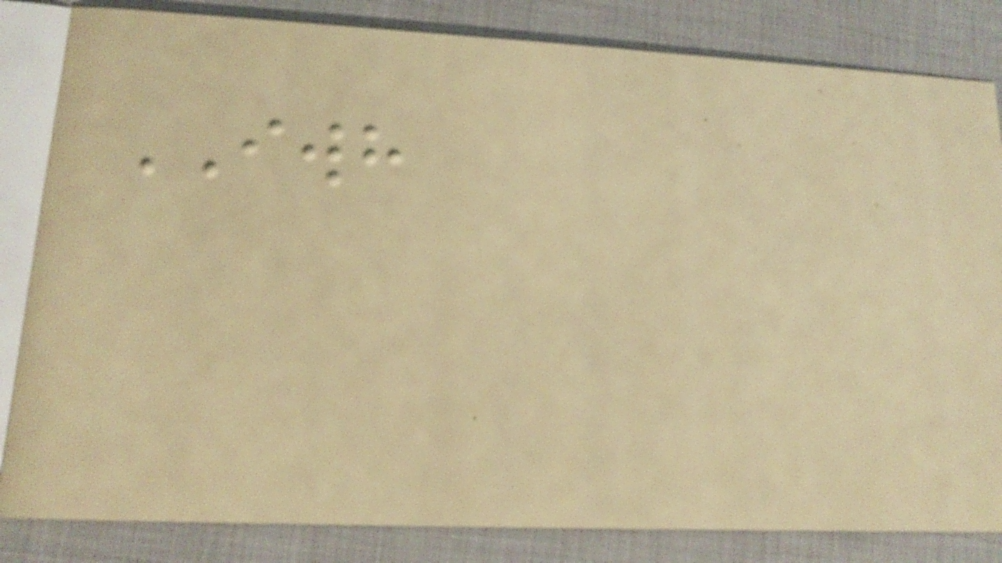IWH
